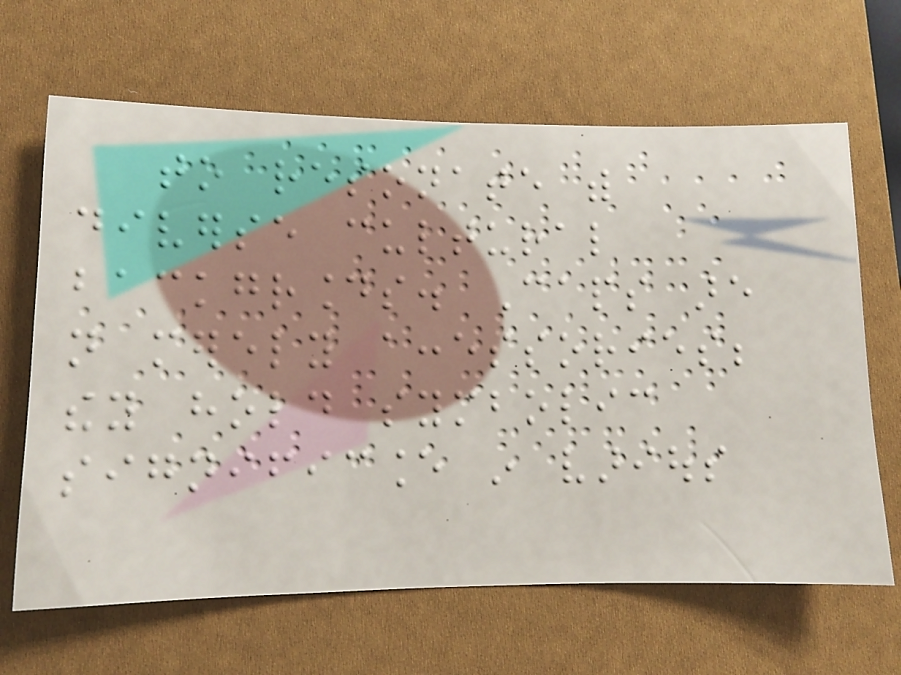to resonate with
diverse cultural
backgrounds. Caps are
not merely accessories;
they hold symbolic
significance in various
